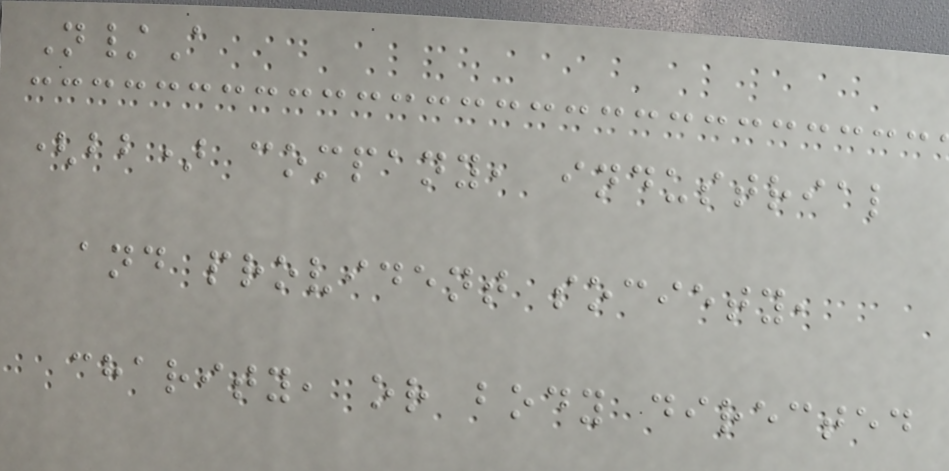N/A
(bb) company, industrial
and provident society,
charity, or body directed
